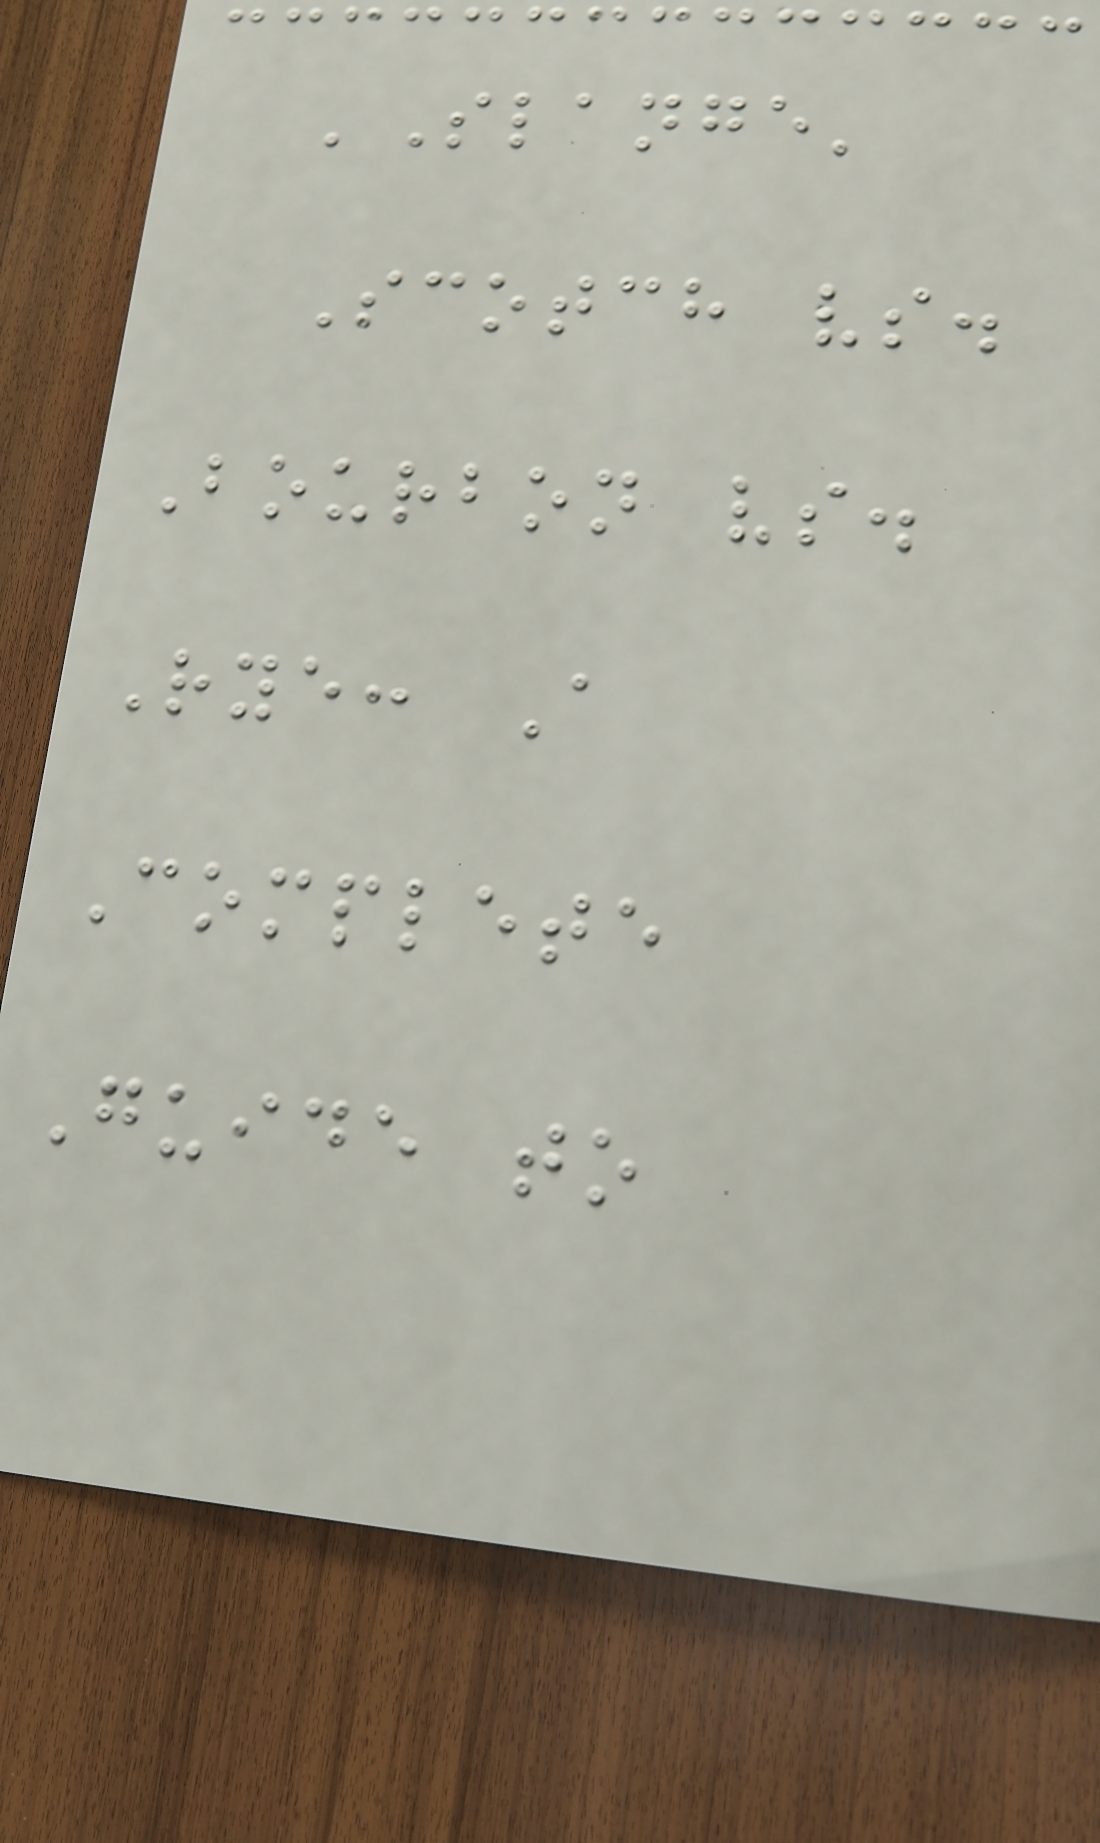'Slange'
Scotch vs.
Bourbon vs.
Rye: A
Complete
Guide to
